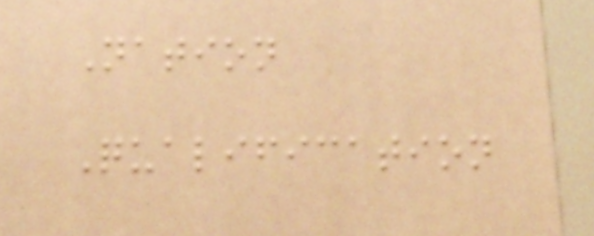Nation
Qualification
